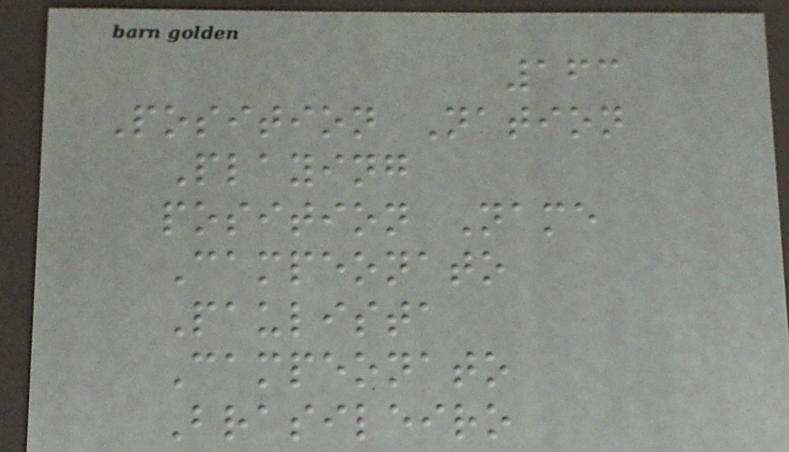163
Position Nation
Playing
position Name
Campeonato
Paulista
Campeonato
Brasileiro
